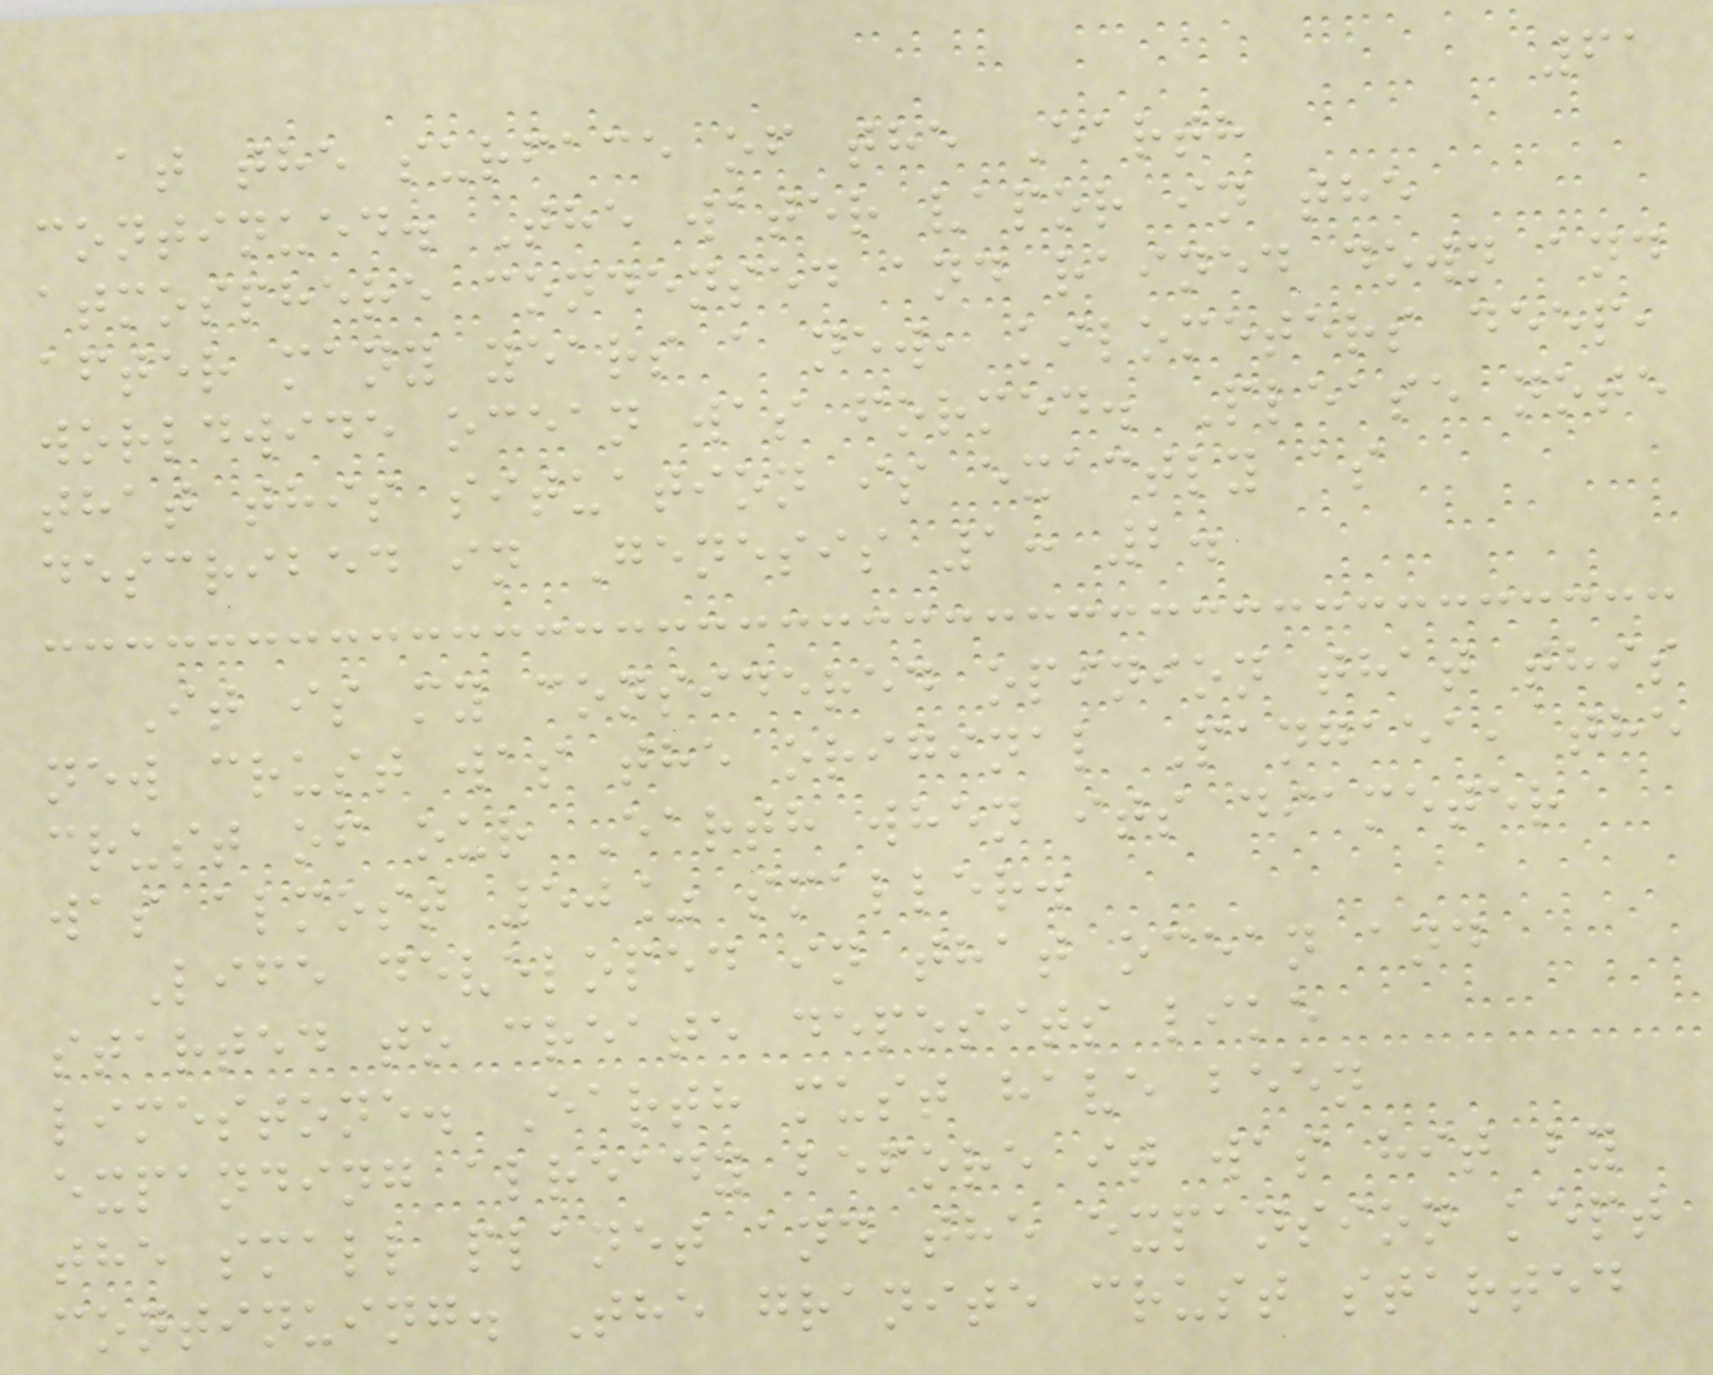61
at the surface of the Earth
continued. The water vapor in the
atmosphere condensed and rained down and
after many years a new, kilometers deep,
worldwide ocean was formed. Please note
that this situation is exactly as
described in Genesis 1: 2.
It is my considered opinion that this
new crust was the original Pangaea, the
crust of our Earth when its diameter
was almost 50% smaller.
Life developed in that ocean and
started to create deposits like
limestone. Earth must have been
expanding already before it was hit by
the small planet and the expansion kept
continuing. The granite crust started
